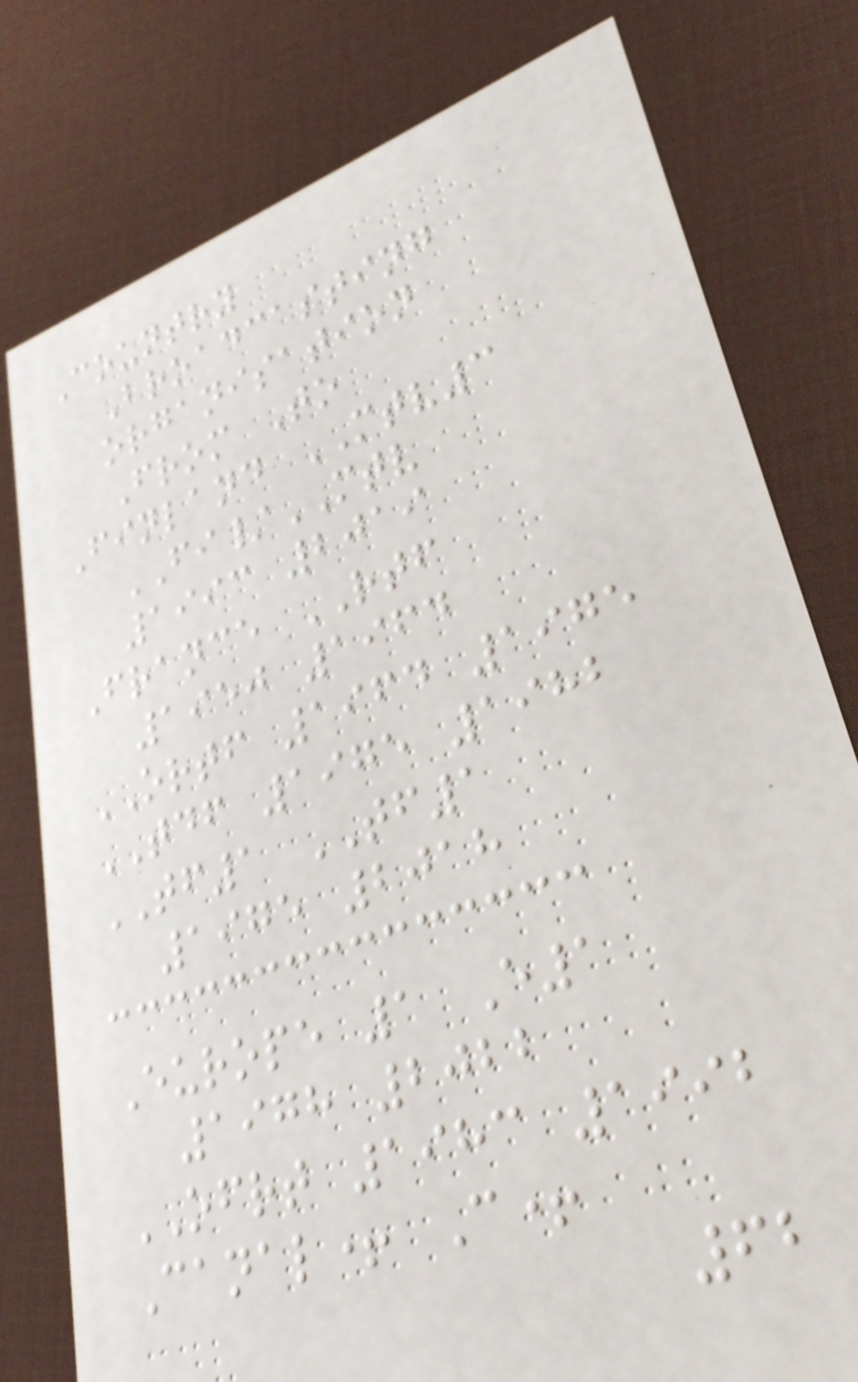Country
Broadcasting
organisation
From To
Finland MTV3
FI/MTV
1993 2019
France RTF
1950 1964
ORTF 1964 1975
TDF 1975 1982
TF1 TF1
1975 2018
Europe 1 E1
1978 2022
OFRT 1983 1992
Canal+ C+
62
